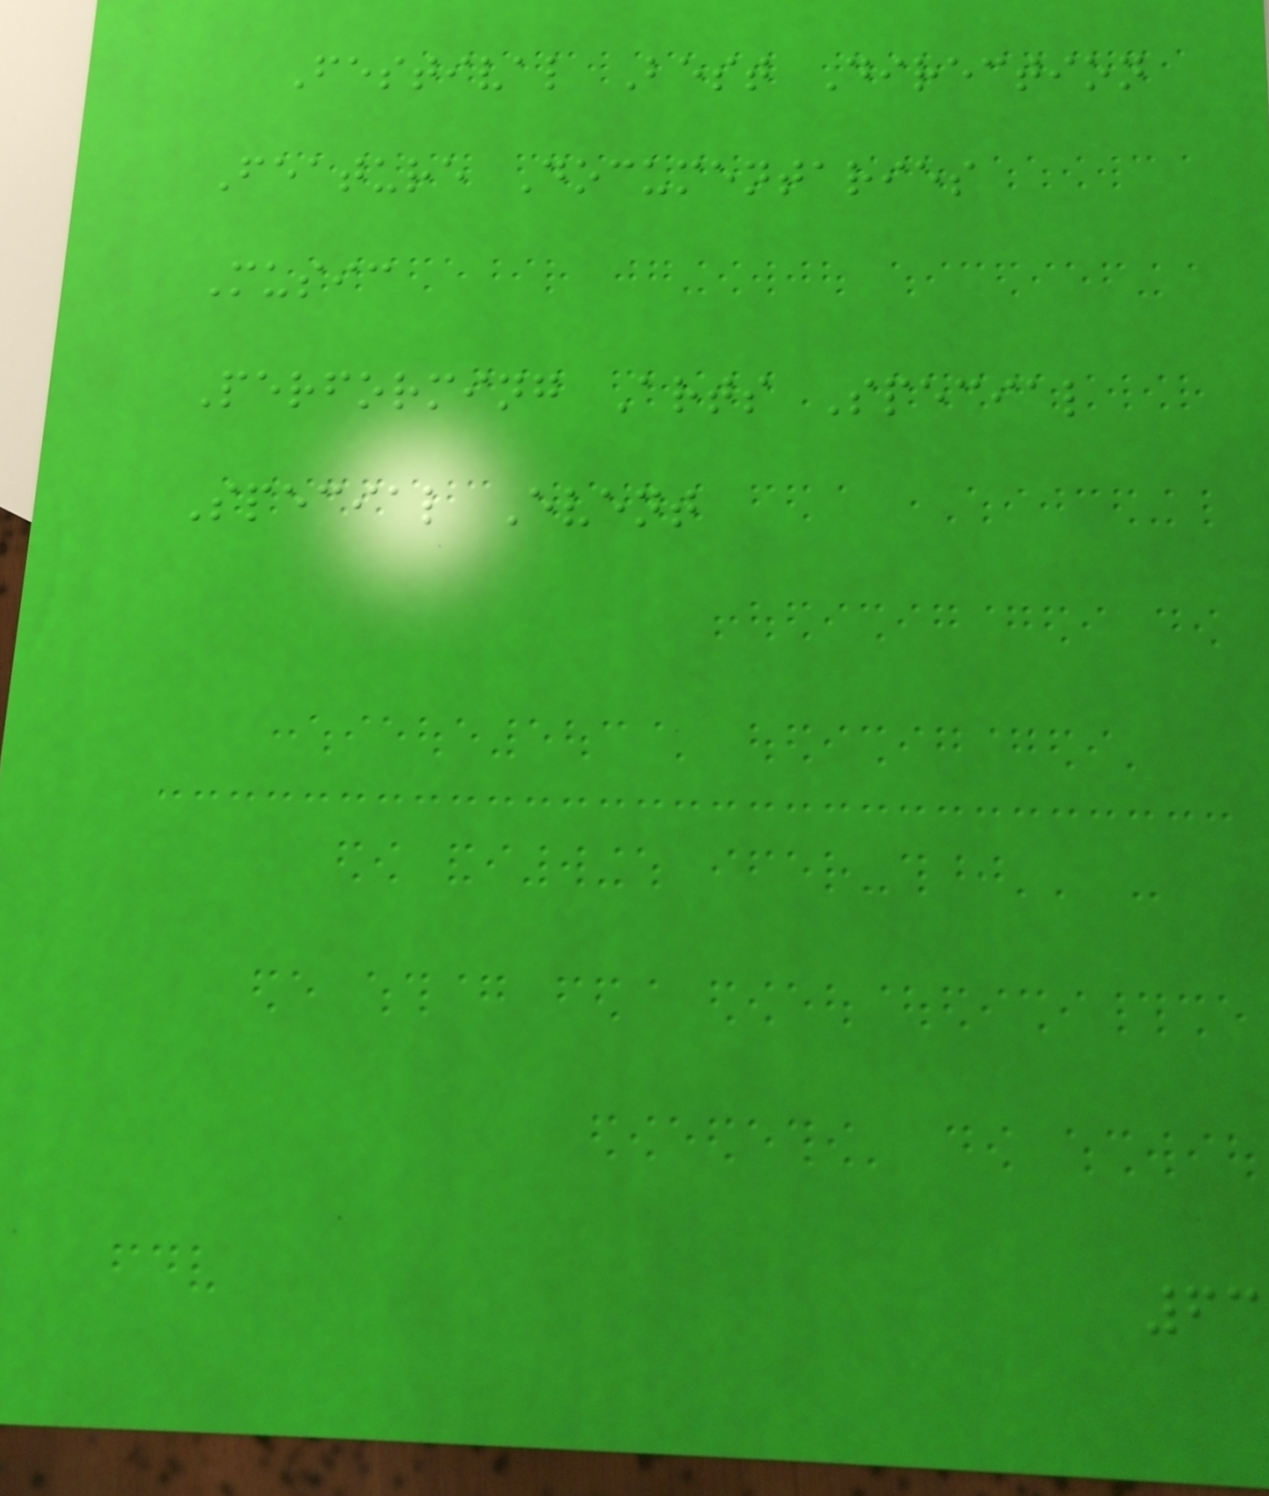Festival Best Direction
Feature Documentaries
Music
Performing Arts Special
Special Event
63
